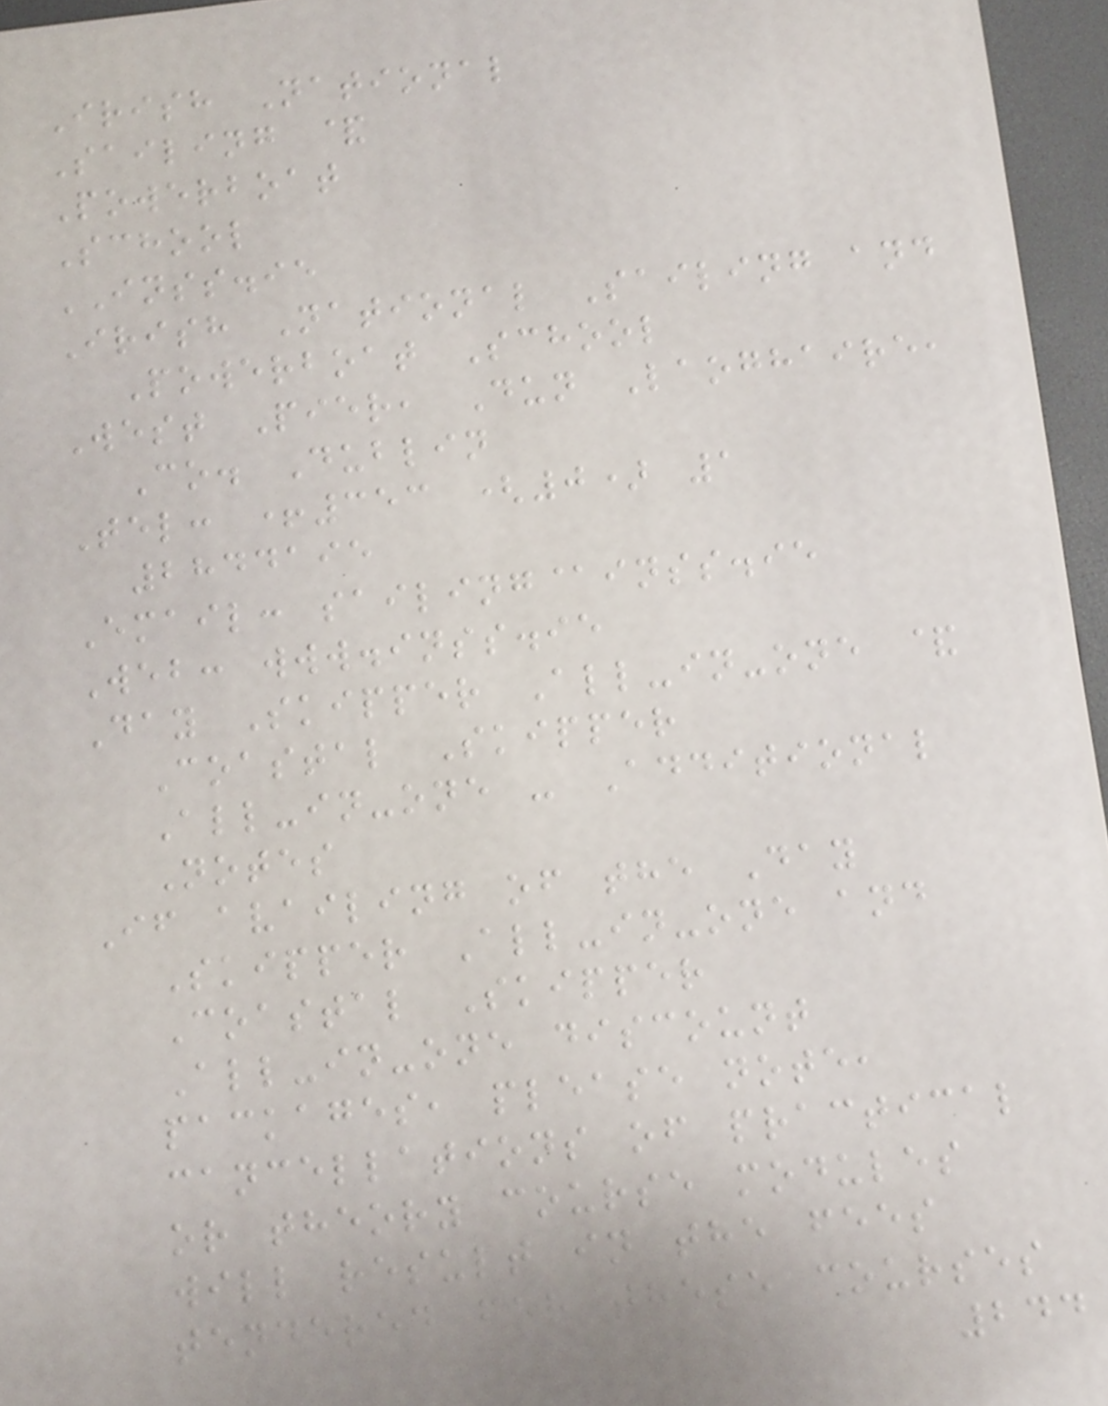Irish National
Sailing &
Powerboat
School
INSS.ie
Irish National Sailing and
Powerboat School
West Pier, Dun Laoghaire,
Co. Dublin
Tel: +353 (0) 1
2844195
Email: sailing@inss.ie
Web: www.inss.ie
Day Skipper All-in-one &
Coastal Skipper
All-in-one - Additional
Notes
If availing of the Day
Skipper All-in-one and
Coastal Skipper
All-in-one discount
packages, please note,
cancellations of practical
or theory course modules
will result in the fees
tendered for these courses
244
